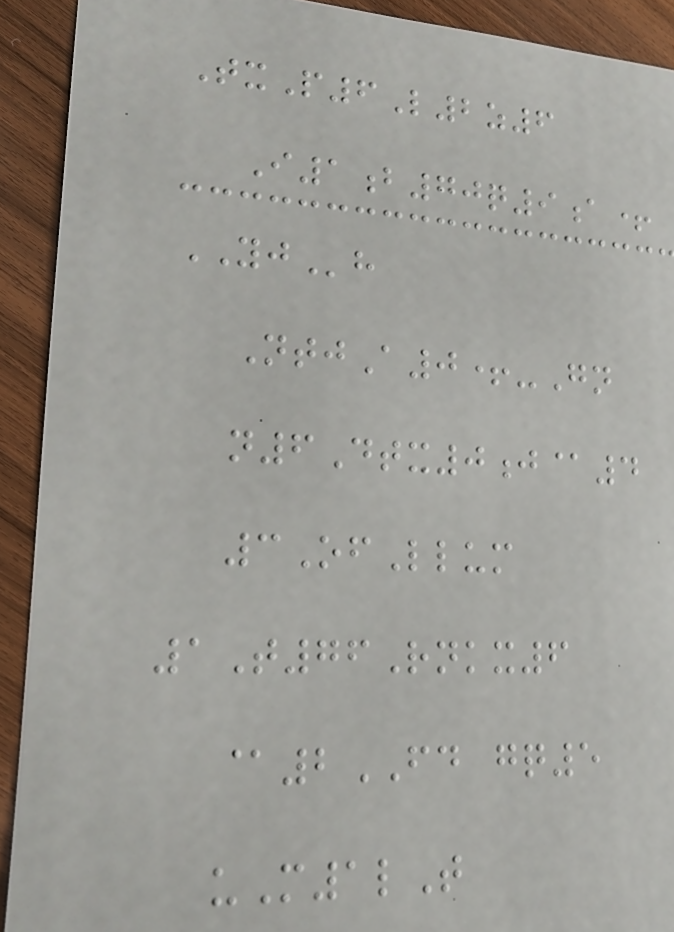TxP6L2z6
I1b70q9a+
YJh
NtjA0+-Gn
n6Dtx0j@4
3OfLlum
1T76Rnkx6
@2FD gq5
uM1lT
